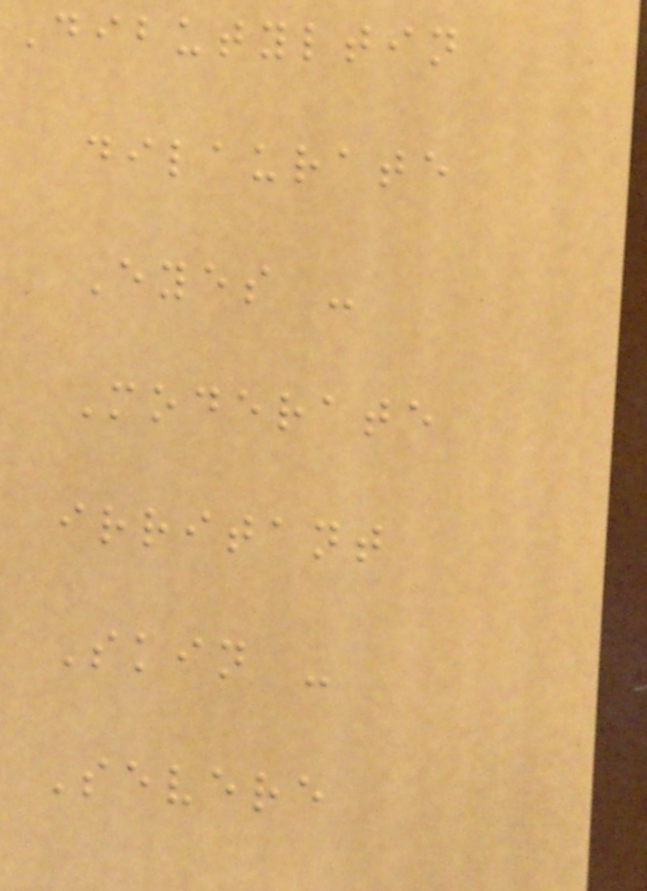Dibutyltin
dilaurate
Eyes -
Moderate
irritant
Skin -
Severe
